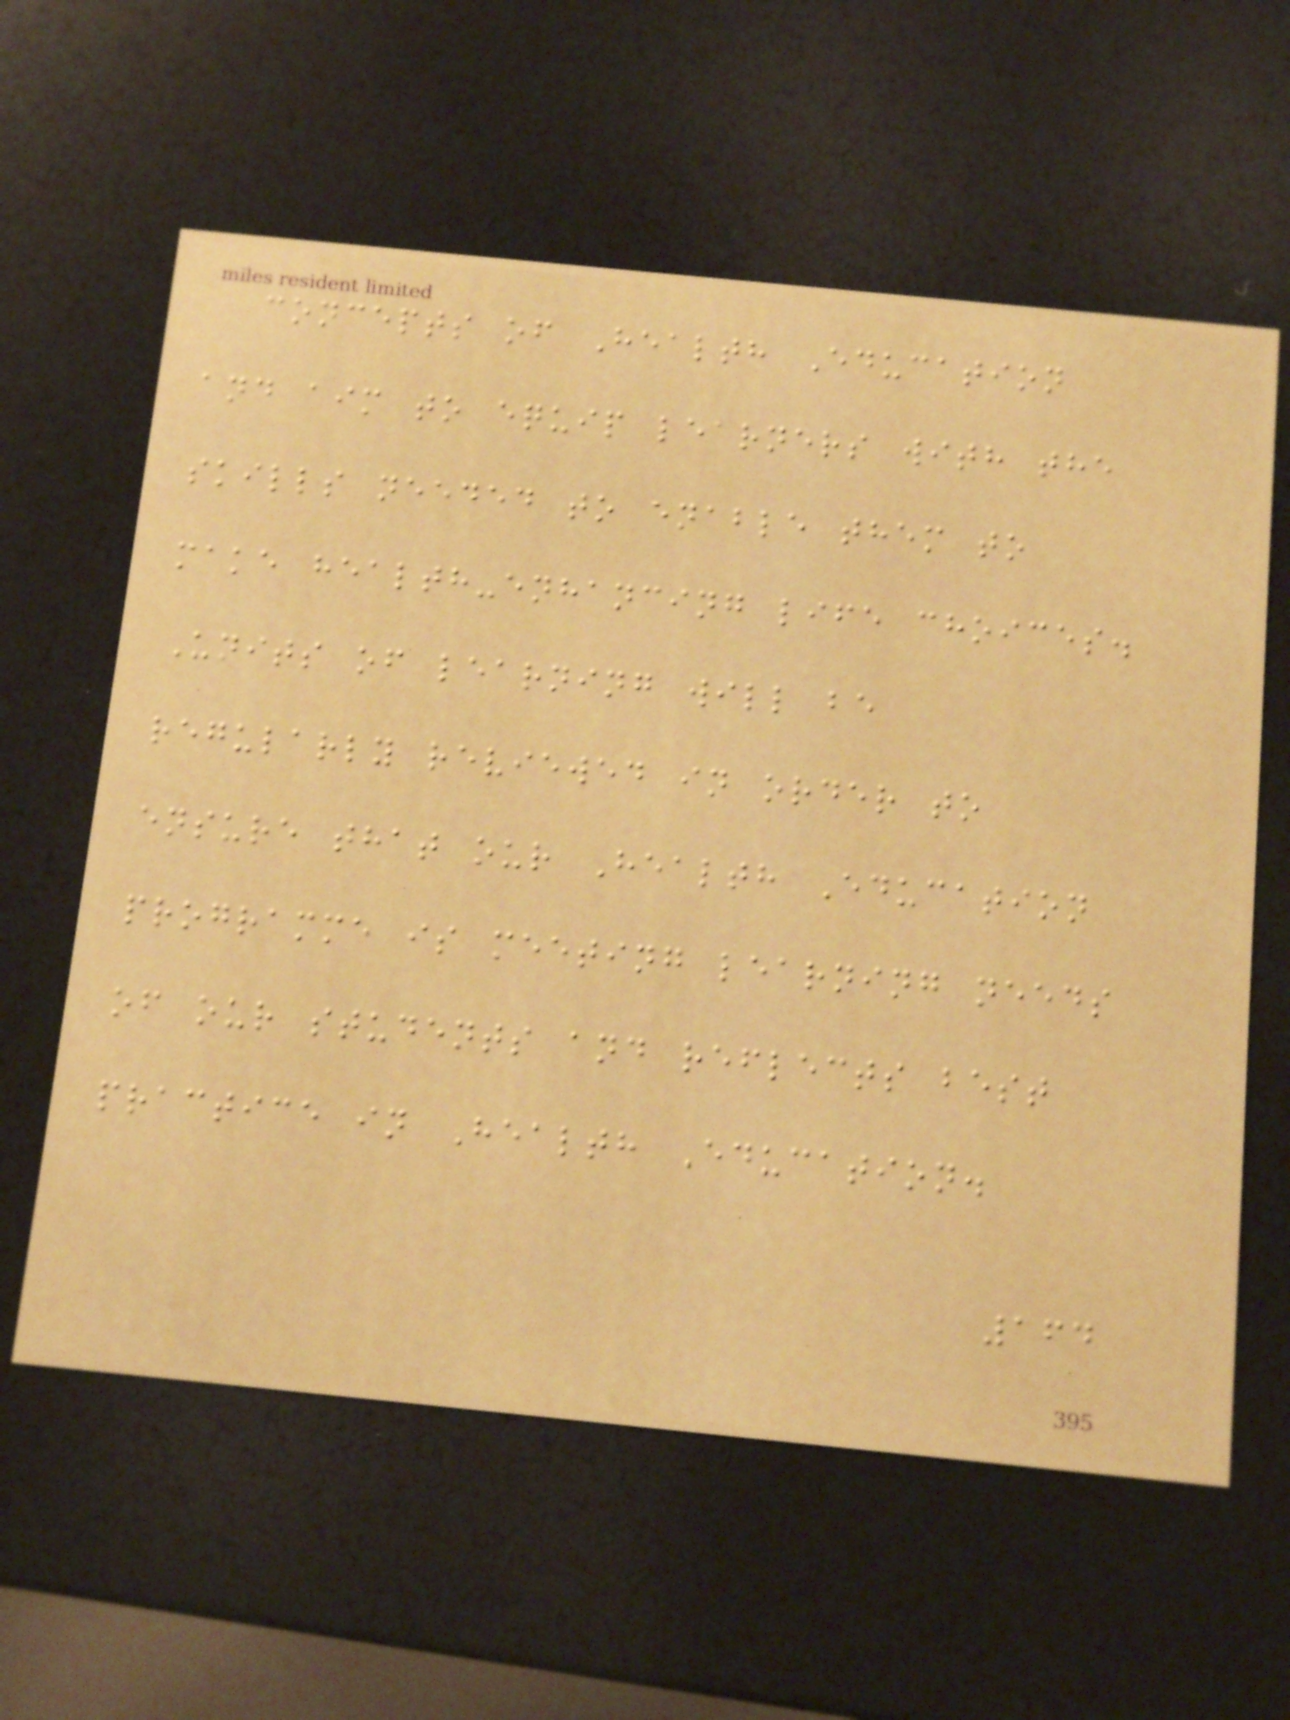concepts of Health Education
and aim to equip learners with the
skills needed to enable them to
make health-enhancing life choices.
Units of learning will be
regularly reviewed in order to
ensure that our Health Education
programme is meeting learning needs
of our students and reflects best
practice in Health Education.
164
